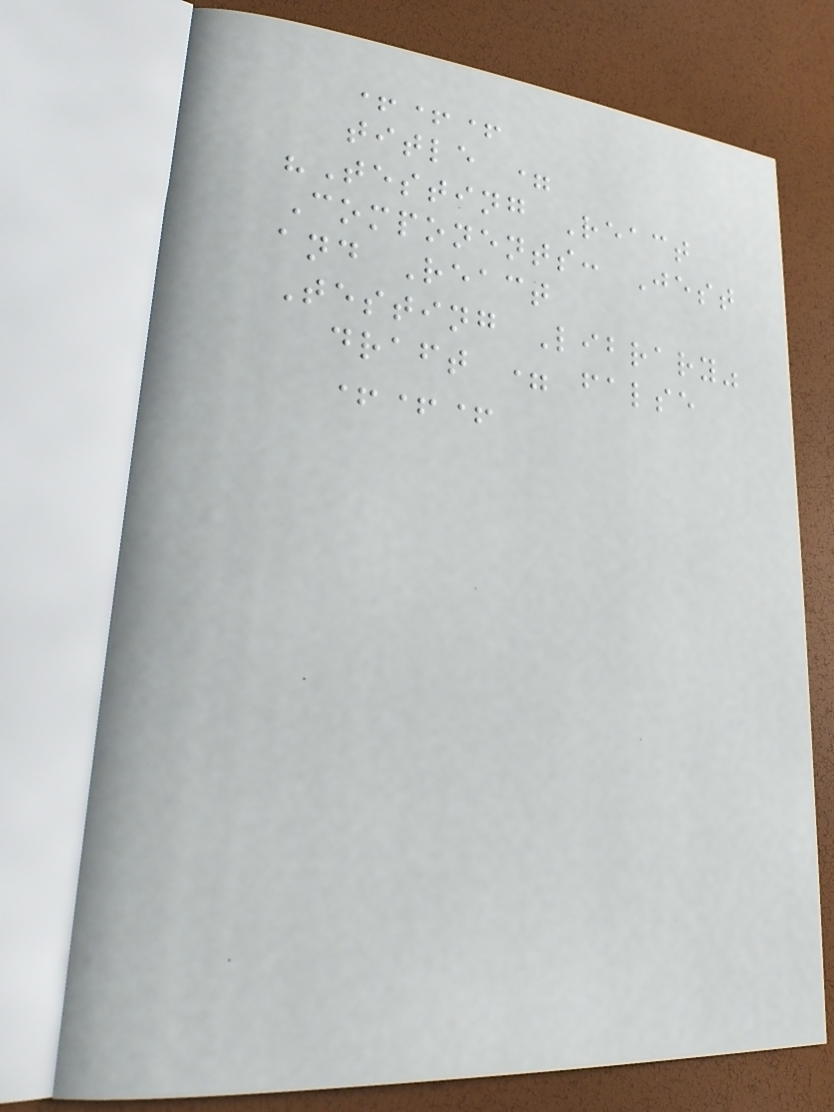+++
title =
"Testing React
Components: Jest
and React
Testing Library"
draft = false
+++
